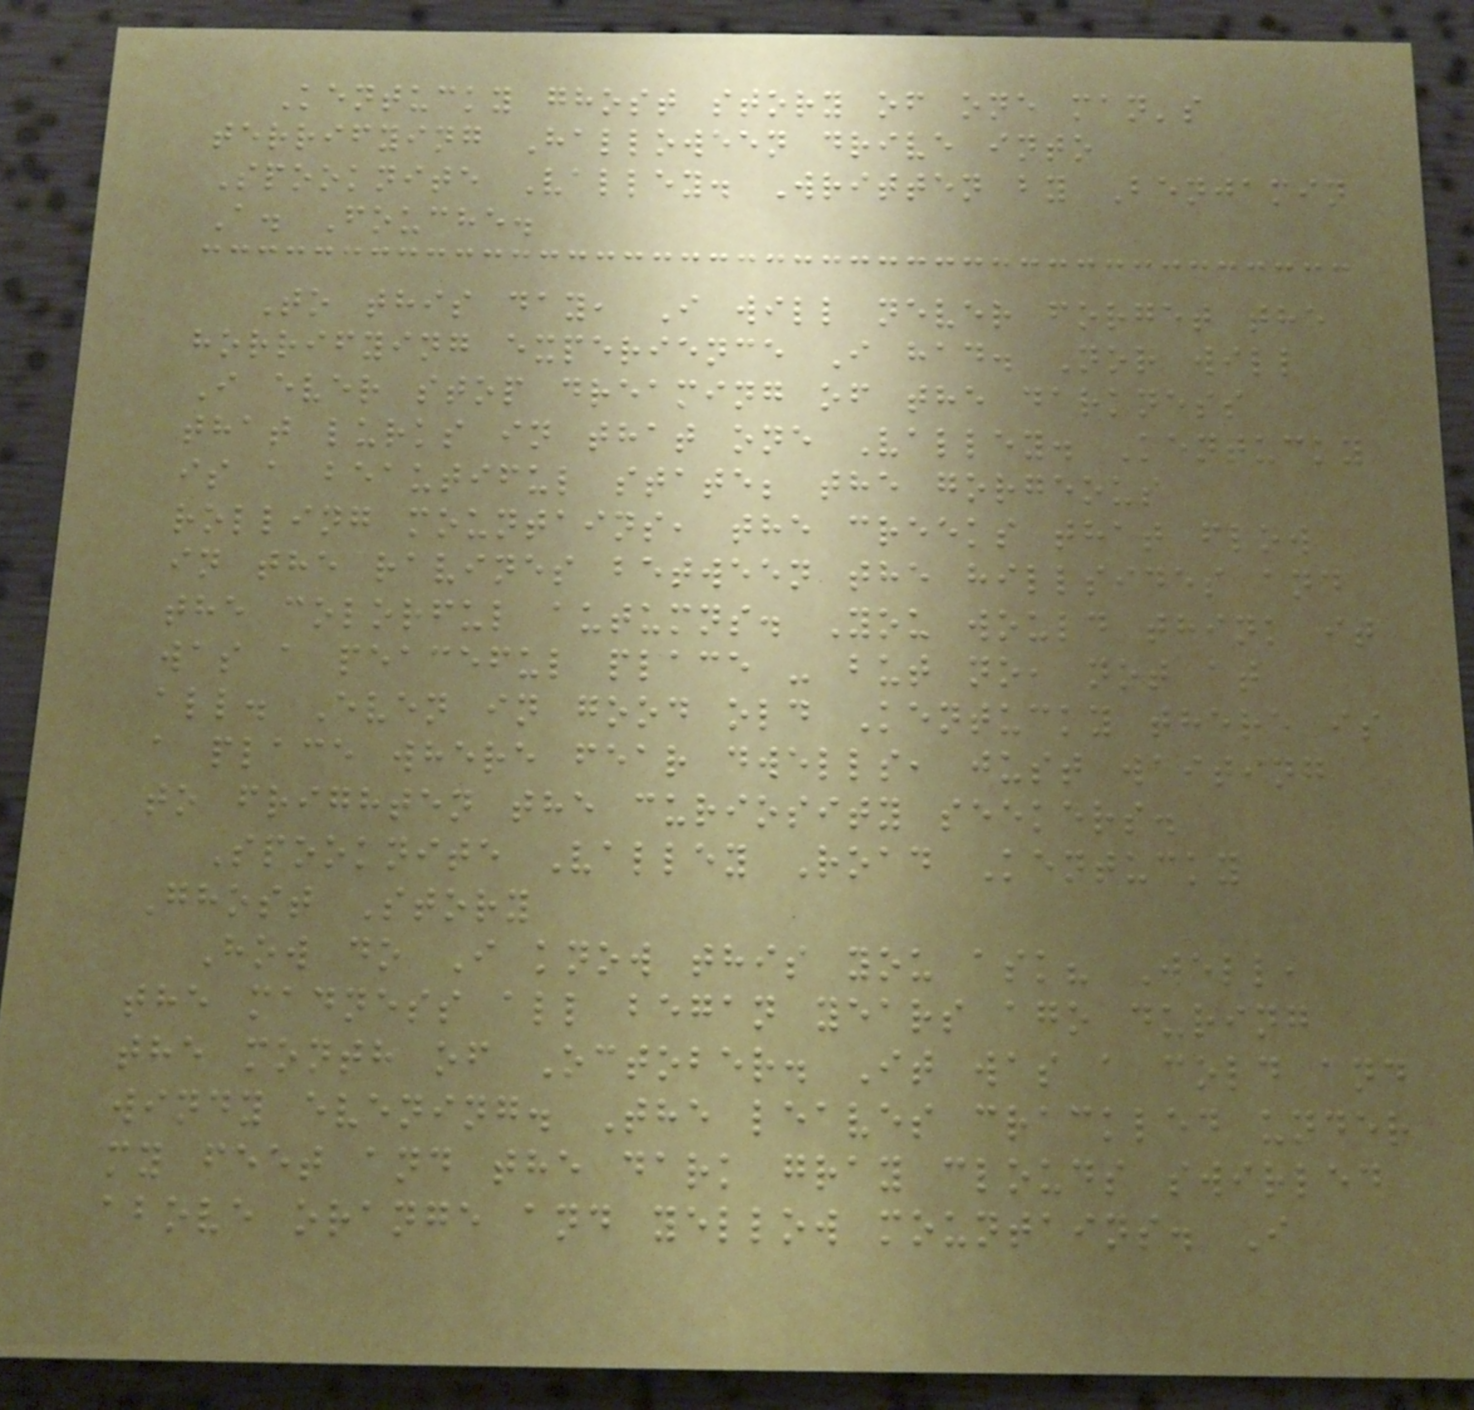Kentucky ghost story of one man's
terrifying Halloween drive into
Spooknite Valley. Written by Benjamin
A. Fouche.
To this day, I will never forget the
horrifying experience I had. Nor will
I ever stop dreaming of the darkness
that lurks in that one Valley. Kentucky
is a beautiful state; the gorgeous
rolling mountains, the creeks that flow
in the ravines between the hillsides and
the colorful autumns. You would think it
was a peaceful place - but no, not at
all. Even in good old Kentucky there is
a place where fear dwells, just waiting
to frighten the curiosity seekers.
Spooknite Valley Road Kentucky
Ghost Story
How do I know this you ask? Well,
the madness all began years ago during
the month of October. It was a cold and
windy evening. The leaves crackled under
my feet and the dark gray clouds swirled
above orange and yellow mountains. I
